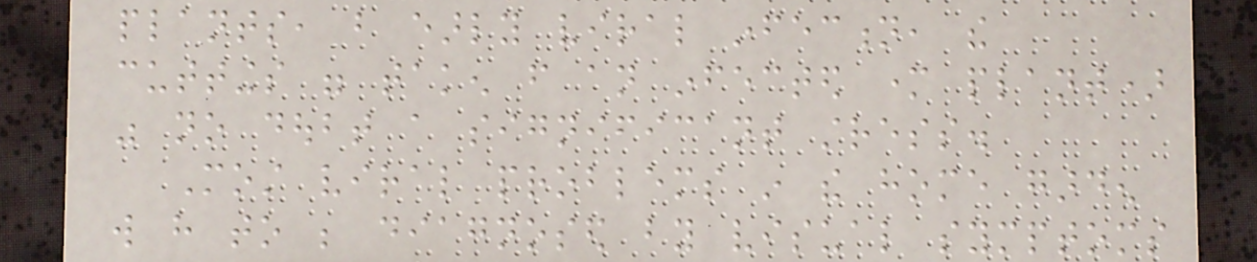plants, but early viral infection, the
cuttings were taken from an infected mother plant)
was no doubt a significant stress.
Most viral problems in the home garden
will have to be diagnosed by visual symptoms
